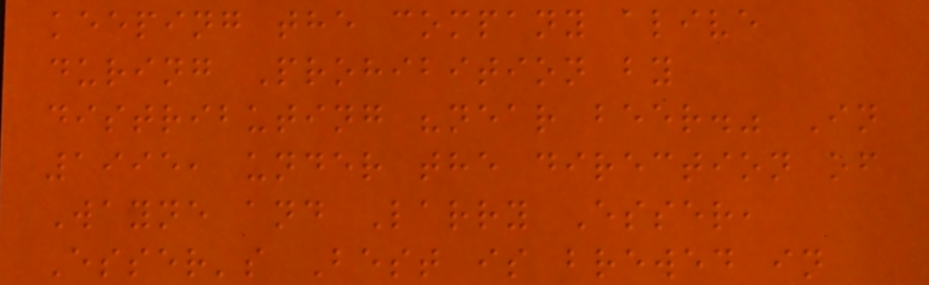keeping the company alive
during Prohibition by
distributing "near beer." In
1995, under the direction of
Wayne and Larry Esser,
Esser's Best is brewed in
